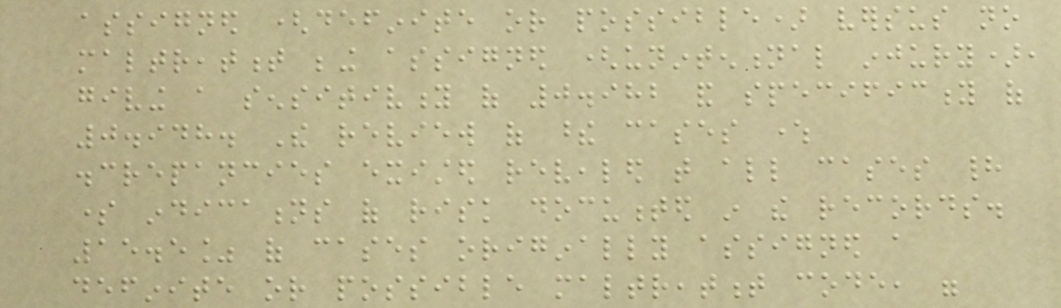assigned (definite or possible) versus no
maltreatment being assigned (unintentional injury),
giving a sensitivity of 0.982 and specificity of
0.948. The review of these cases where
discrepancies existed revealed that all cases had
some indications of risk documented in the records.
15.5% of cases originally assigned a
definite or possible maltreatment code, were
